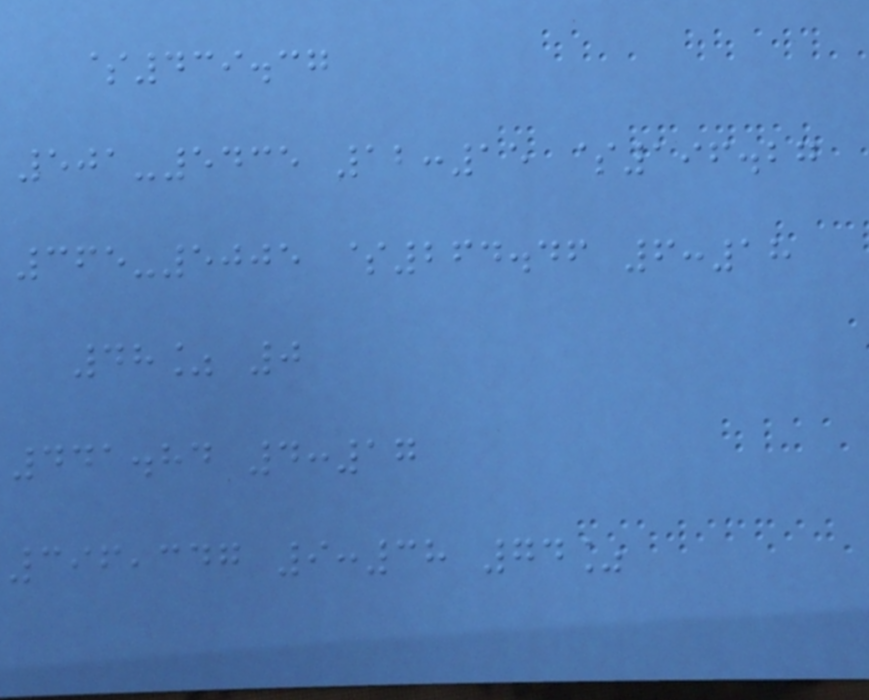$439.37
501-5435 12:15 $196.27
365-5005 $264.46 6:18
48% 0
441.84 4:17
396,347 9:38 74%
